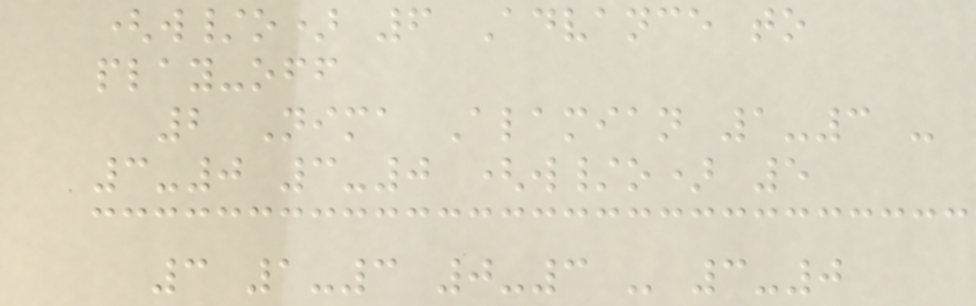(w/o) 6 Advance to
play-off
2 Nima Alamian 1-3 -
3-0 3-0 (w/o) 5
3 1-3 0-3 - 3-0
